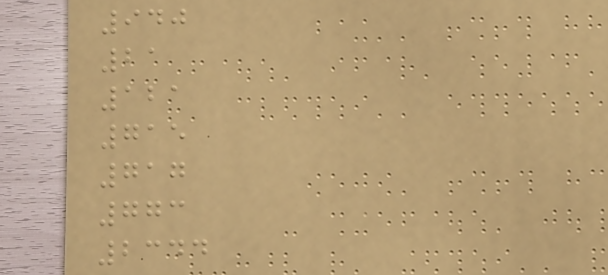940
21
121
715
717
773
2344
